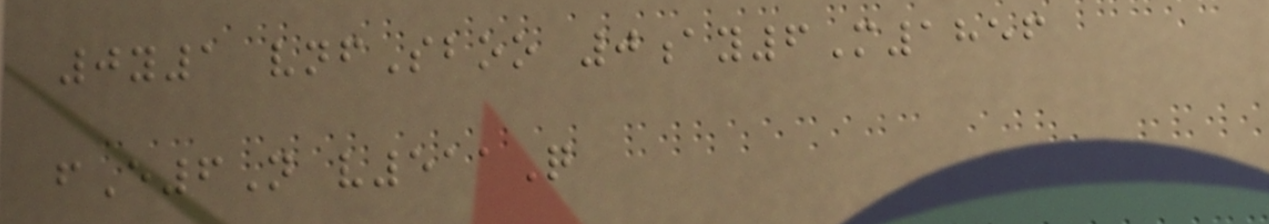0y1 vnfSboo 0ay6M1856
fE6N v511Q
